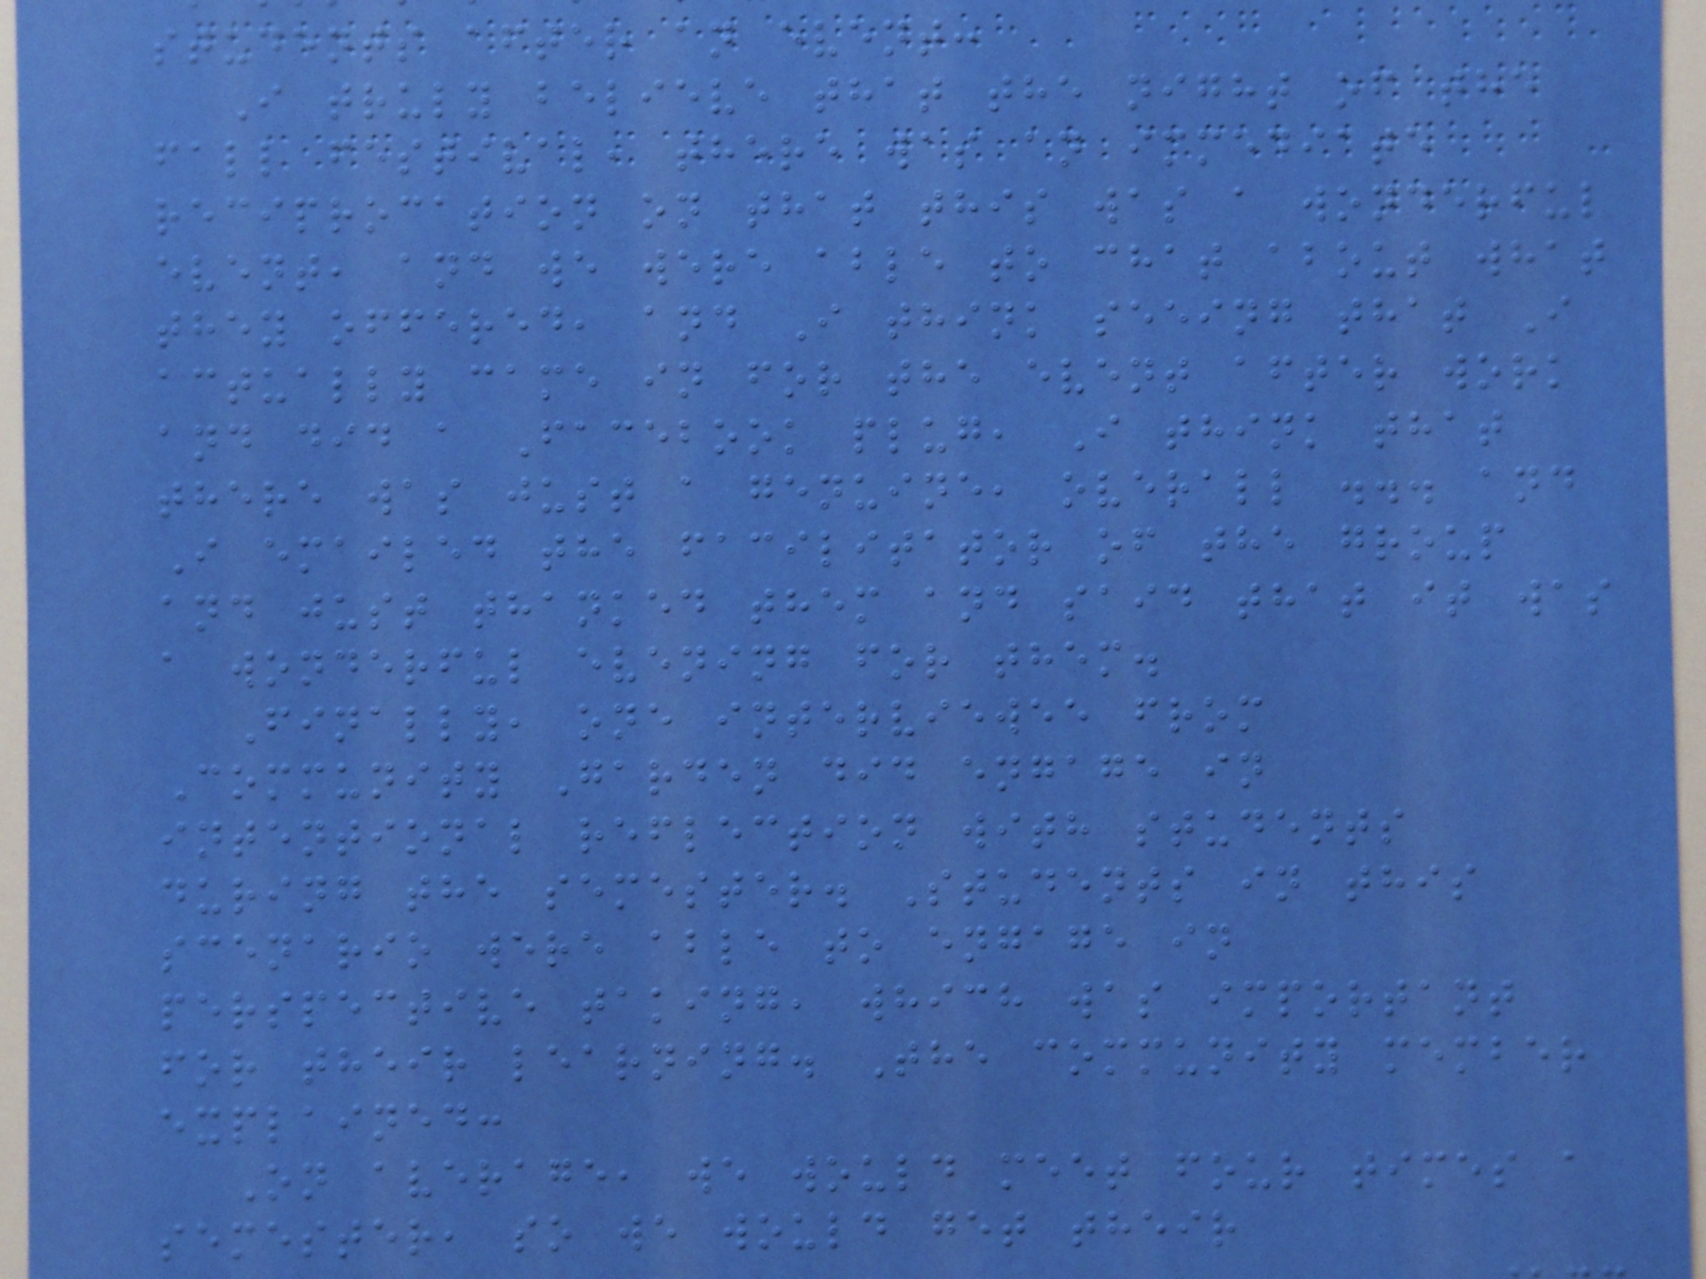students after an event:
I truly believe that the night of the
fall festival, there was an immediate
reciprocation on that this was a wonderful
event, and we were able to chat about what
they offered, and I think seeing that I
actually came in for the event after work
and did a Facebook plug, I think that
there was just a genuine, overall ... and
I emailed the facilitator of the group
and just thanked them and said that it was
a wonderful evening for them.
Finally, one interviewee from
Community Garden did engage in
intentional reflection with students
during the semester. Students in this
scenario were able to engage in
perspective taking, which was important
for their learning. The community member
explained:
On average, we would meet four times a
semester, so we would get their
